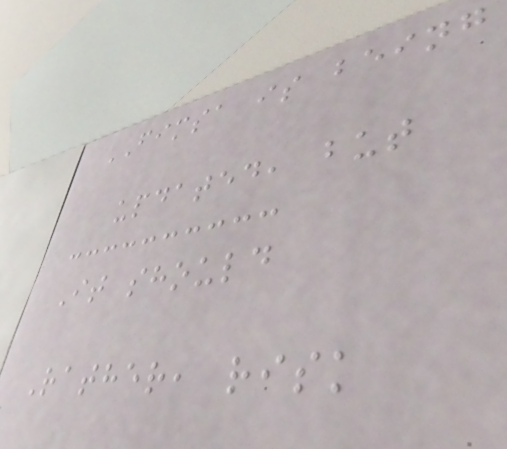FIMSA is being
updated, but
It should
Rather, risk
